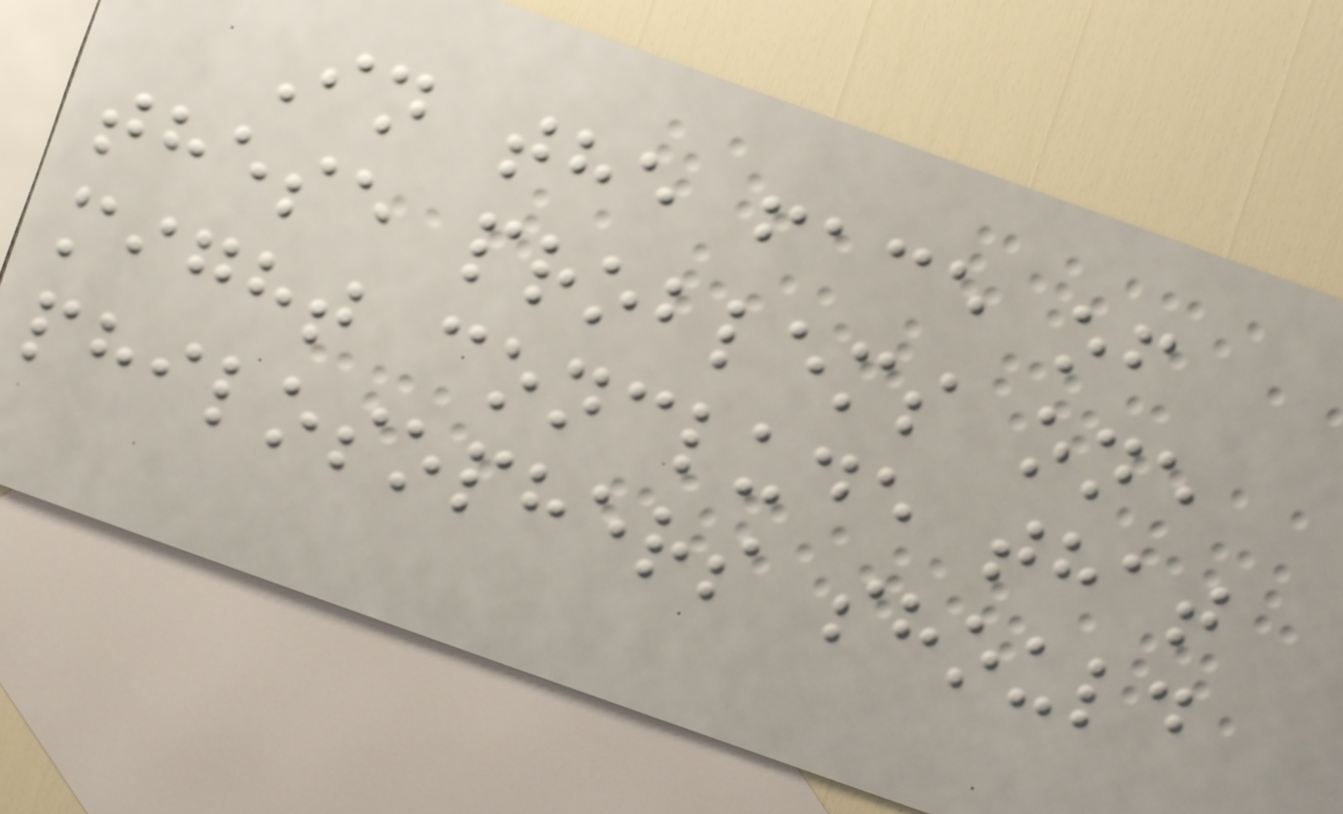In the face of
these problems one
might conclude that
philosophers should
